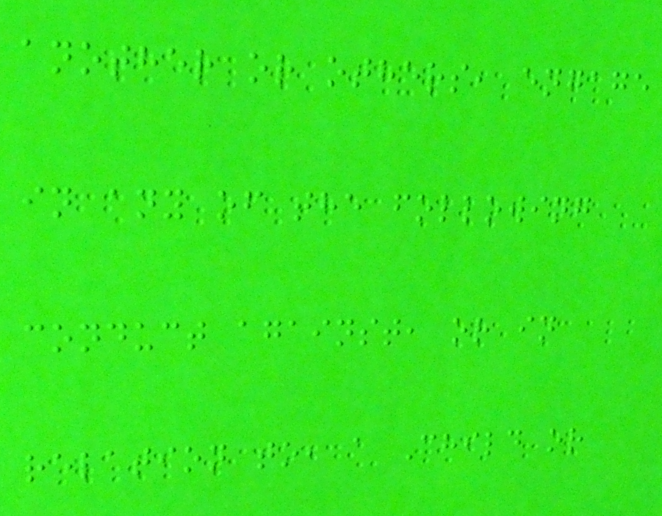another or others, engage
in any of the following
conduct against, or in
relation to, a Child or
